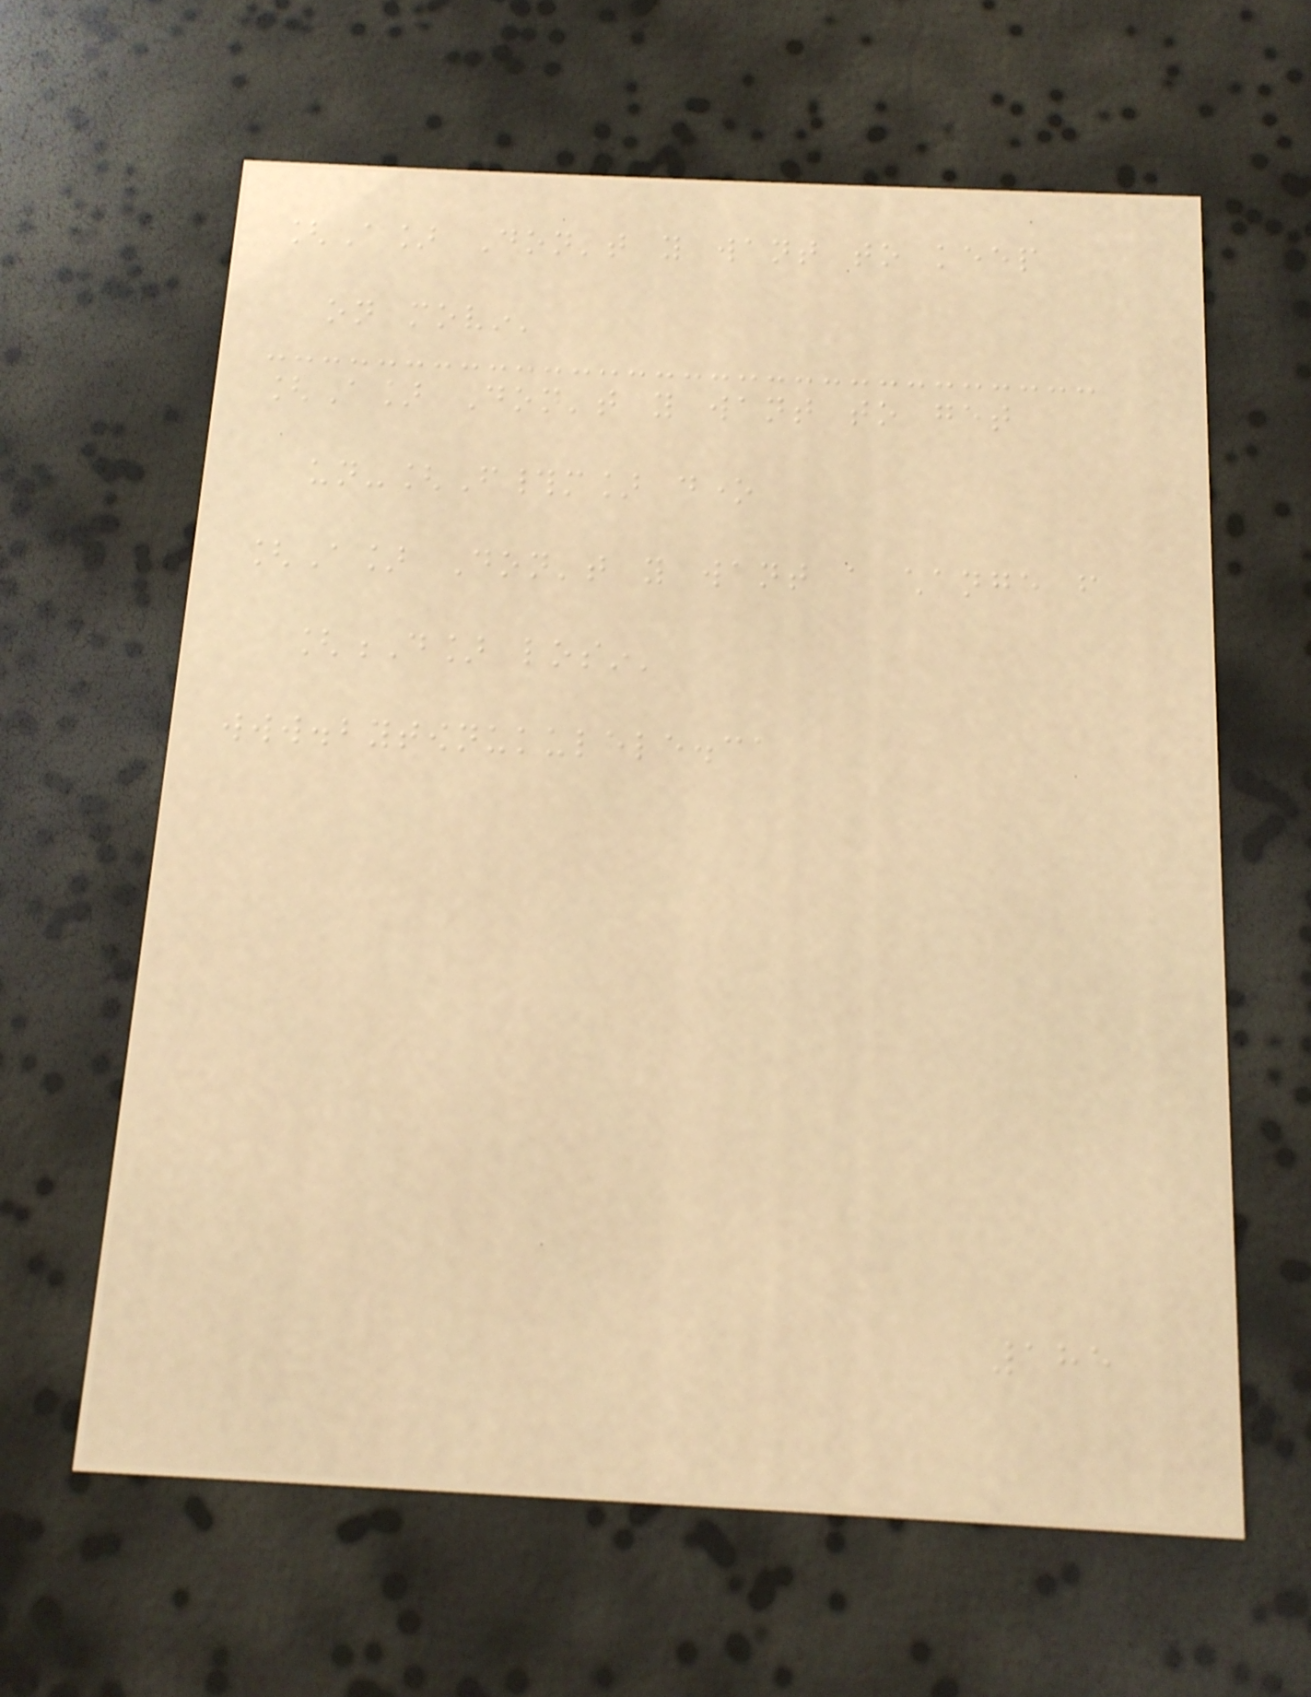[A] Don't you want to keep
on movin'
[A] Don't you want to get
un-[F#m] done
[A] Don't you want a change from
[D] losin'
www.bytownukulele.ca
185
